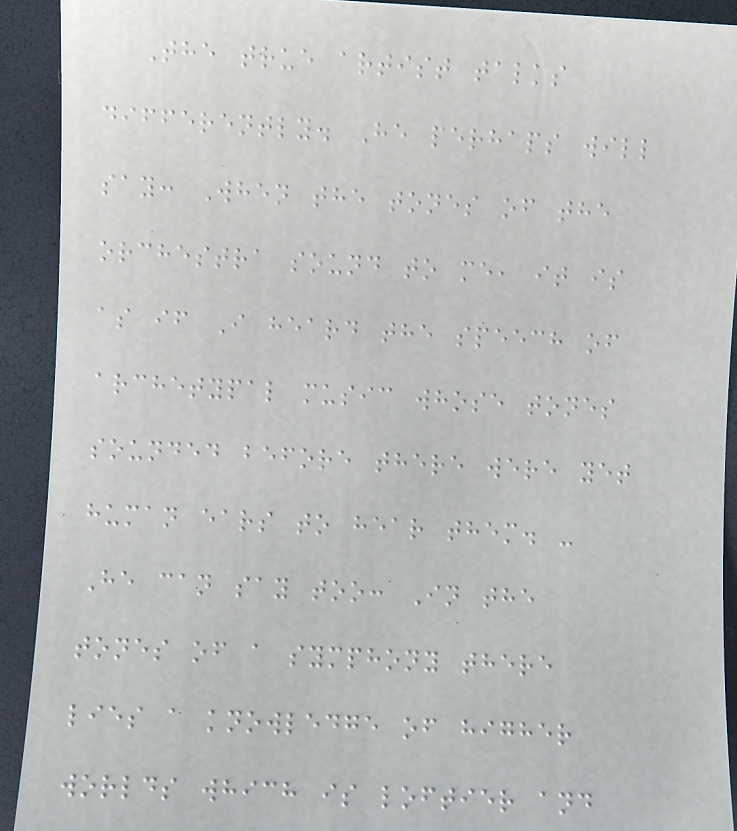The true artist talks
differently. He perhaps will
say: When the tones of the
orchestra sound to me, it is
as if I heard the speech of
archetypal music whose tones
sounded before there were yet
human ears to hear them. -
He can say too: In the
tones of a symphony there
lies a knowledge of higher
worlds which is loftier and
